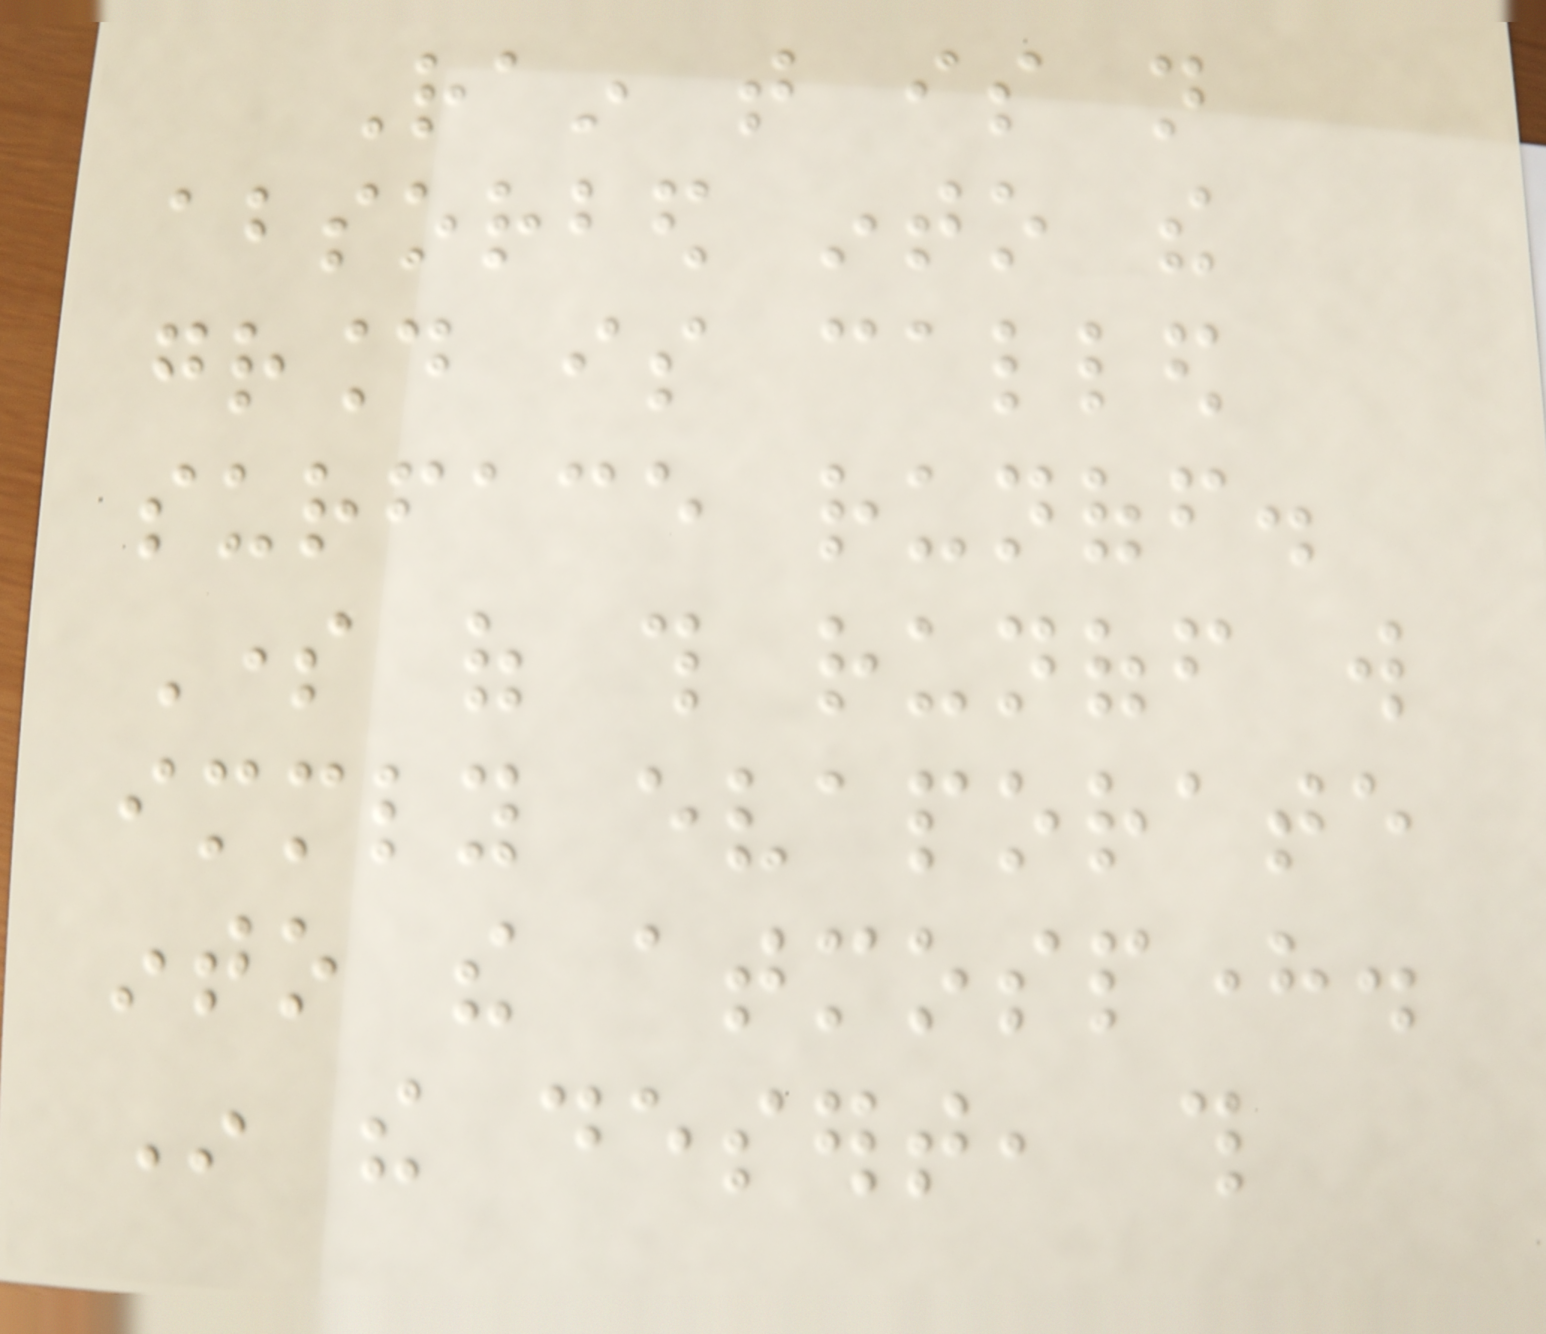Rain that is not
absorbed into the
ground is called
surface runoff.
Some of this runoff will
immediately evaporate
into the atmosphere.
In the desert, this
